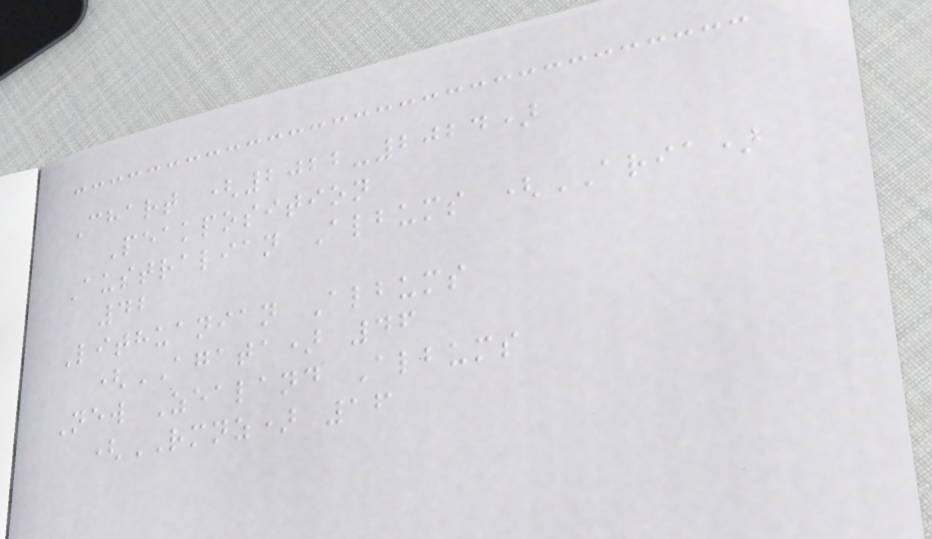Chart (2022-2024)
Peakposition
Australian Albums (ARIA)
42
Lithuanian Albums
(AGATA) 46
New Zealand Albums
(RMNZ) 16
